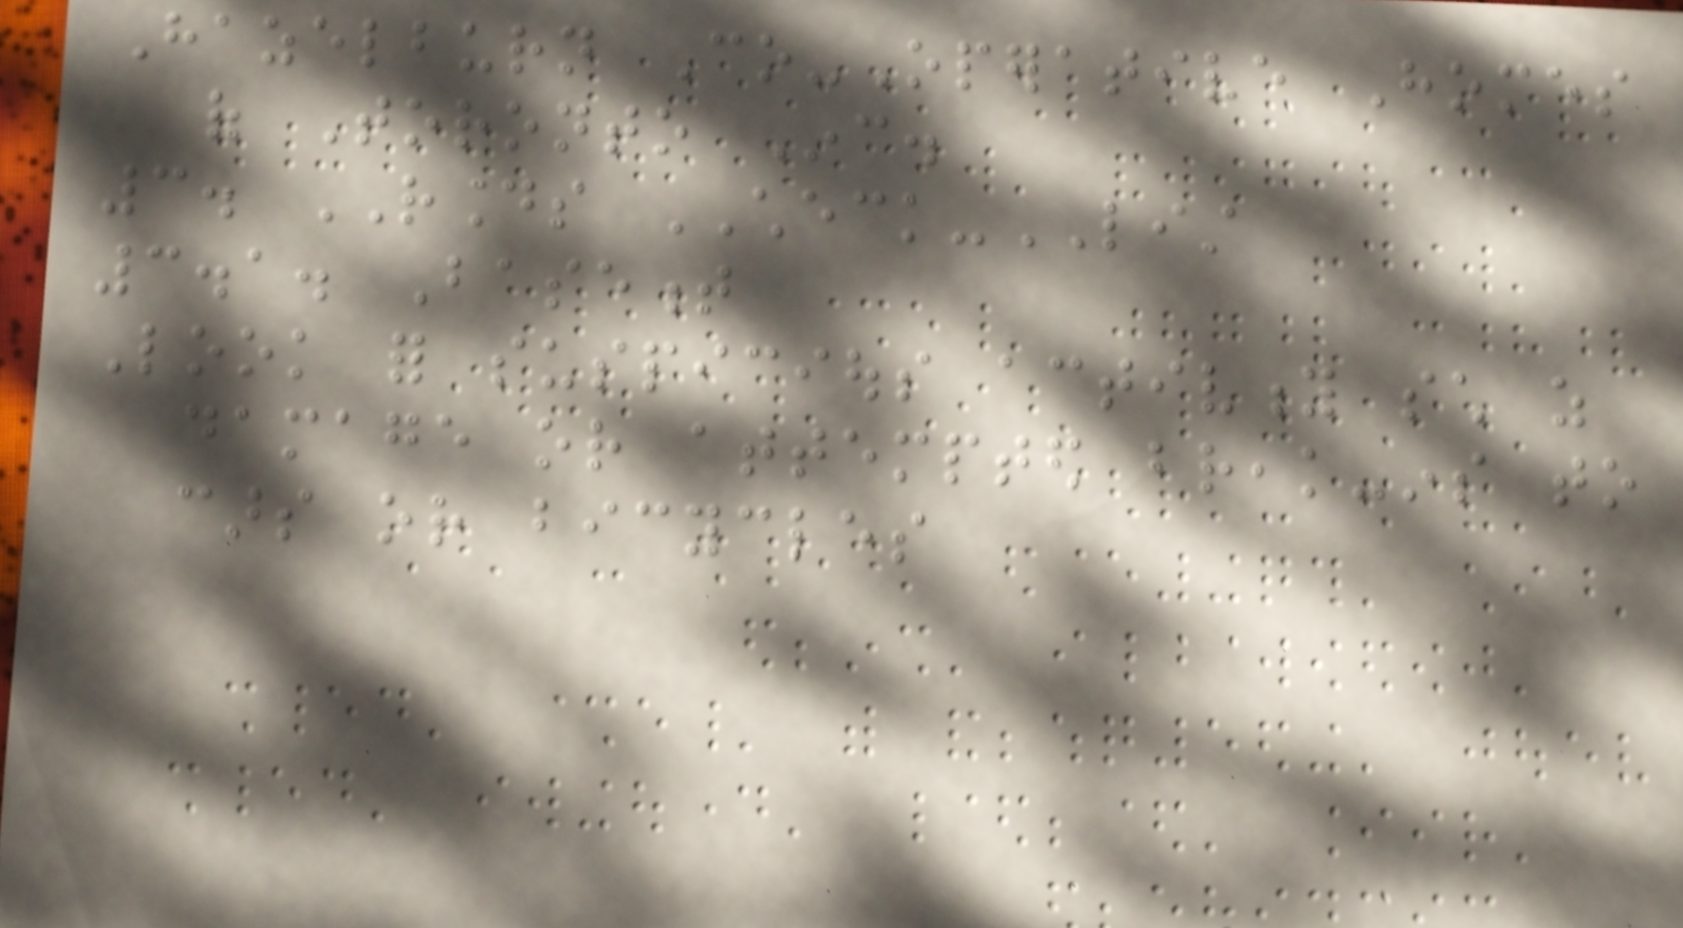Hazelburn Co-Operative Homes
of Toronto Inc.
3. ROUNDS CHECK-LIST
3.1. Basement
Look for suspicious activity such as
damage or attempted break-ins to
cars or bicycles
